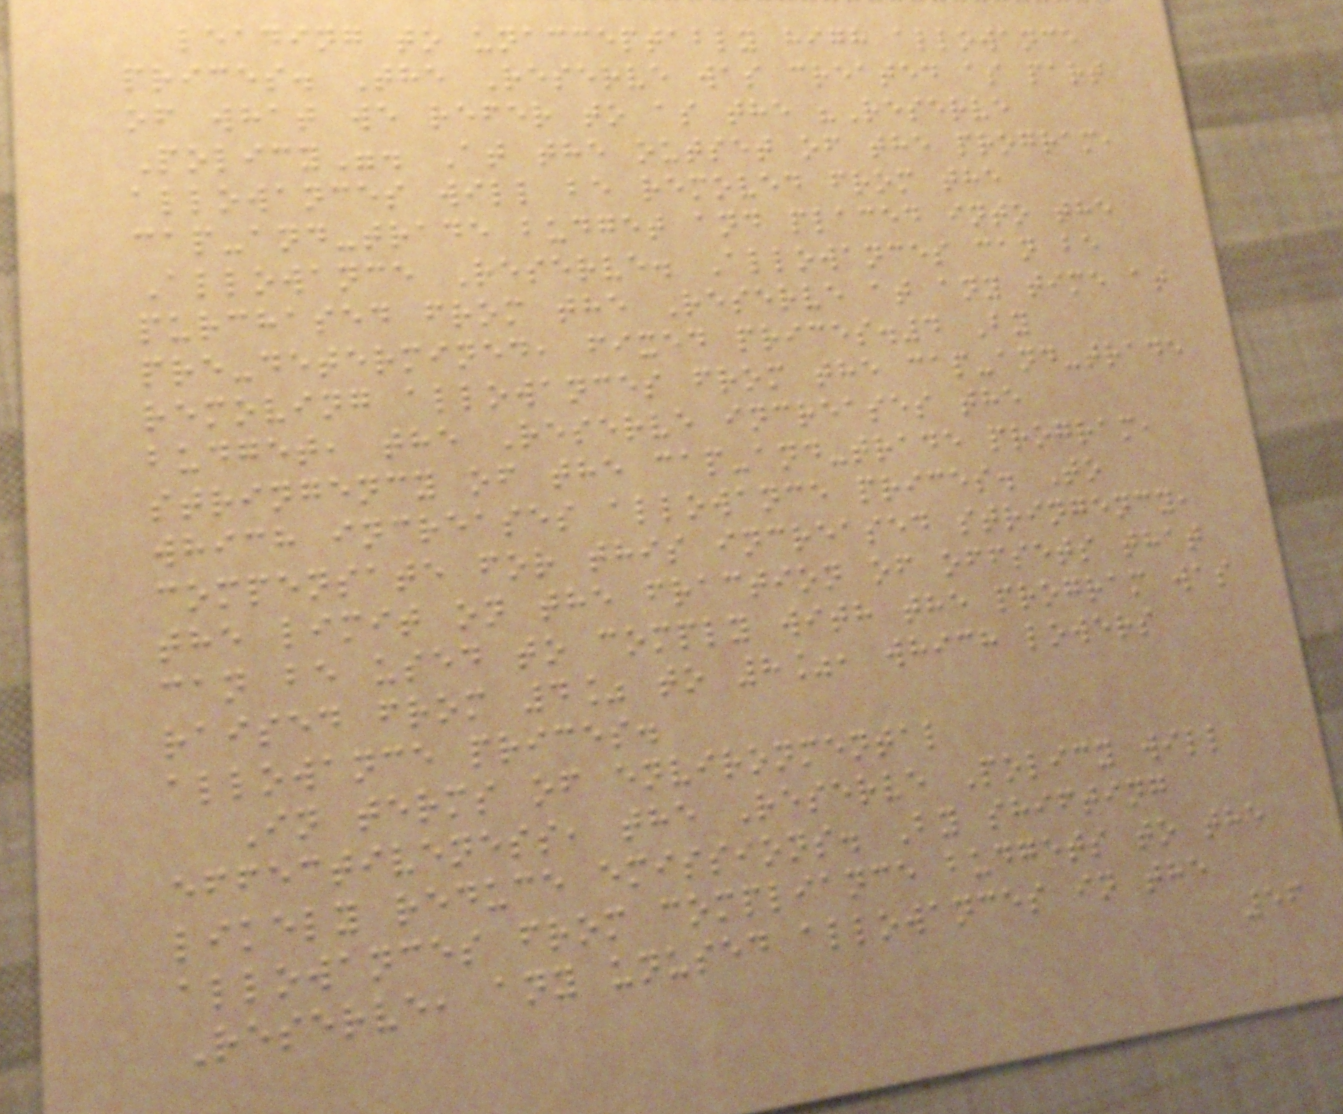leading to unacceptably high allowance
prices. The Reserve was created as part
of what we refer to as the "Reserve
Policy". At the outset of the program,
allowances will be removed from the
cap-and-trade budget and placed into the
Allowance Reserve. Allowances can be
purchased from the Reserve at any time at
pre-determined, fixed prices.4 By
removing allowances from the cap-and-trade
budget, the Reserve increases the
stringency of the cap-and-trade program,
which increases allowance prices. To
compensate for this increased stringency,
the limit on the fraction of offsets that
can be used to comply with the program was
raised from 4% to 8%, which lowers
allowance prices.
In terms of environmental
effectiveness, the Reserve Policy will
likely reduce emissions. By shifting
allowances from compliance budgets to the
Reserve, any unused allowances in the
56
